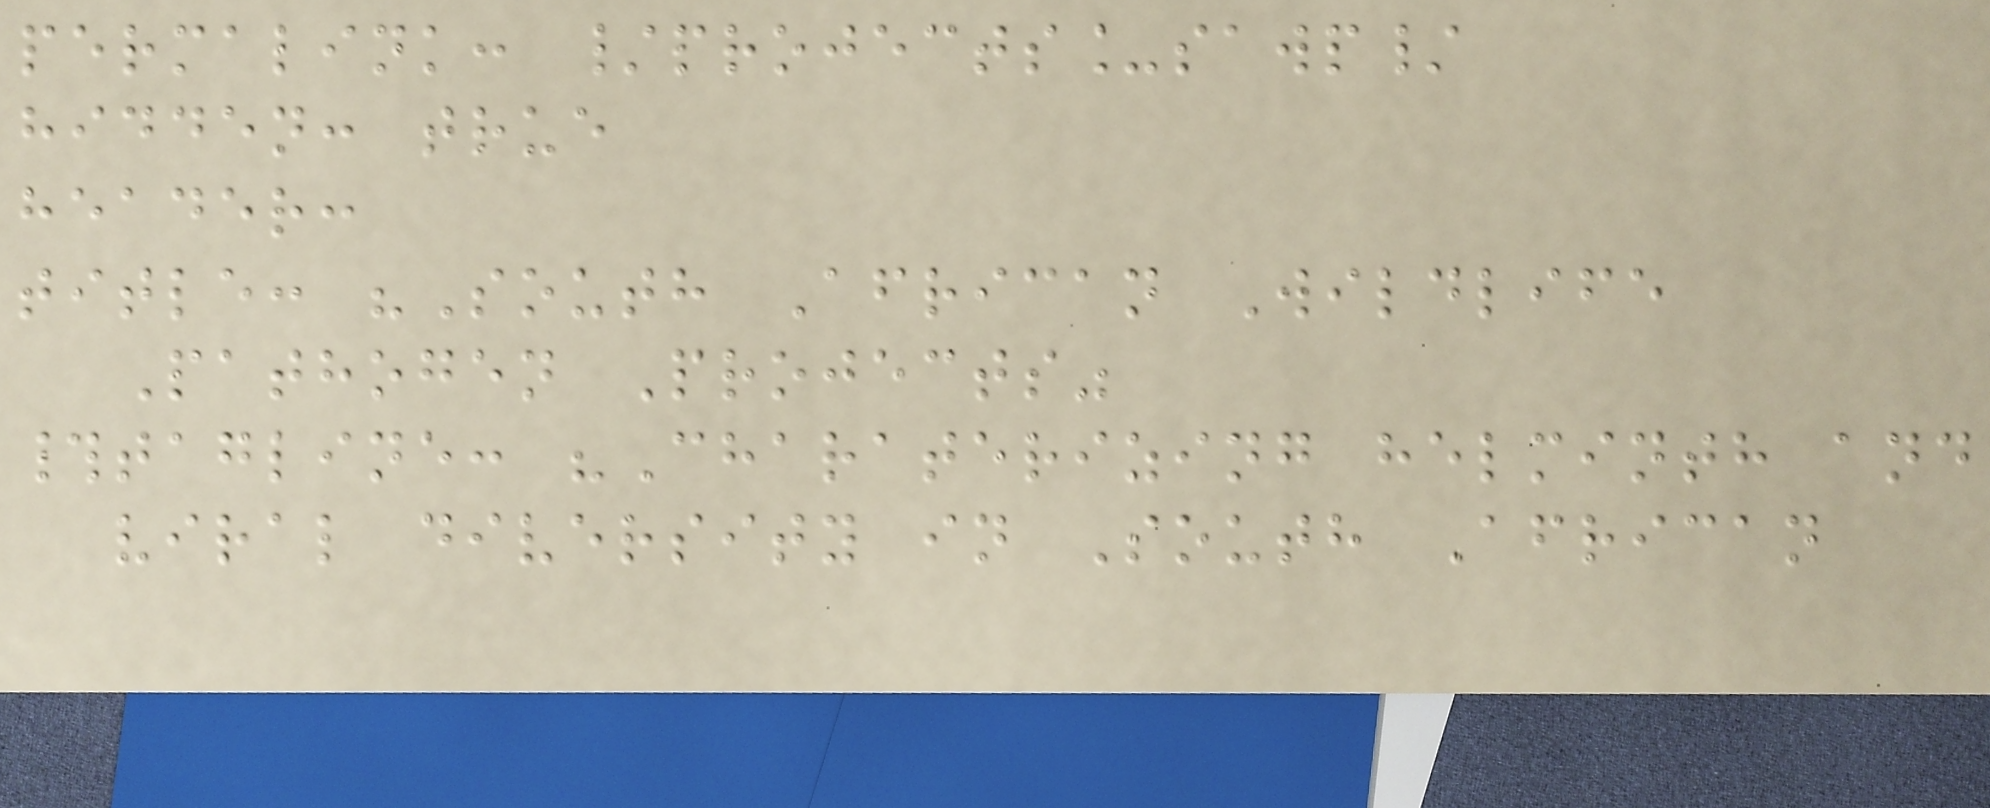permalink: /projects_sawp/
hidden: true
header:
title: "South African Wildlife
Pathogen Projects"
#tagline: "Charaterizing helminth and
viral diversity in South African
